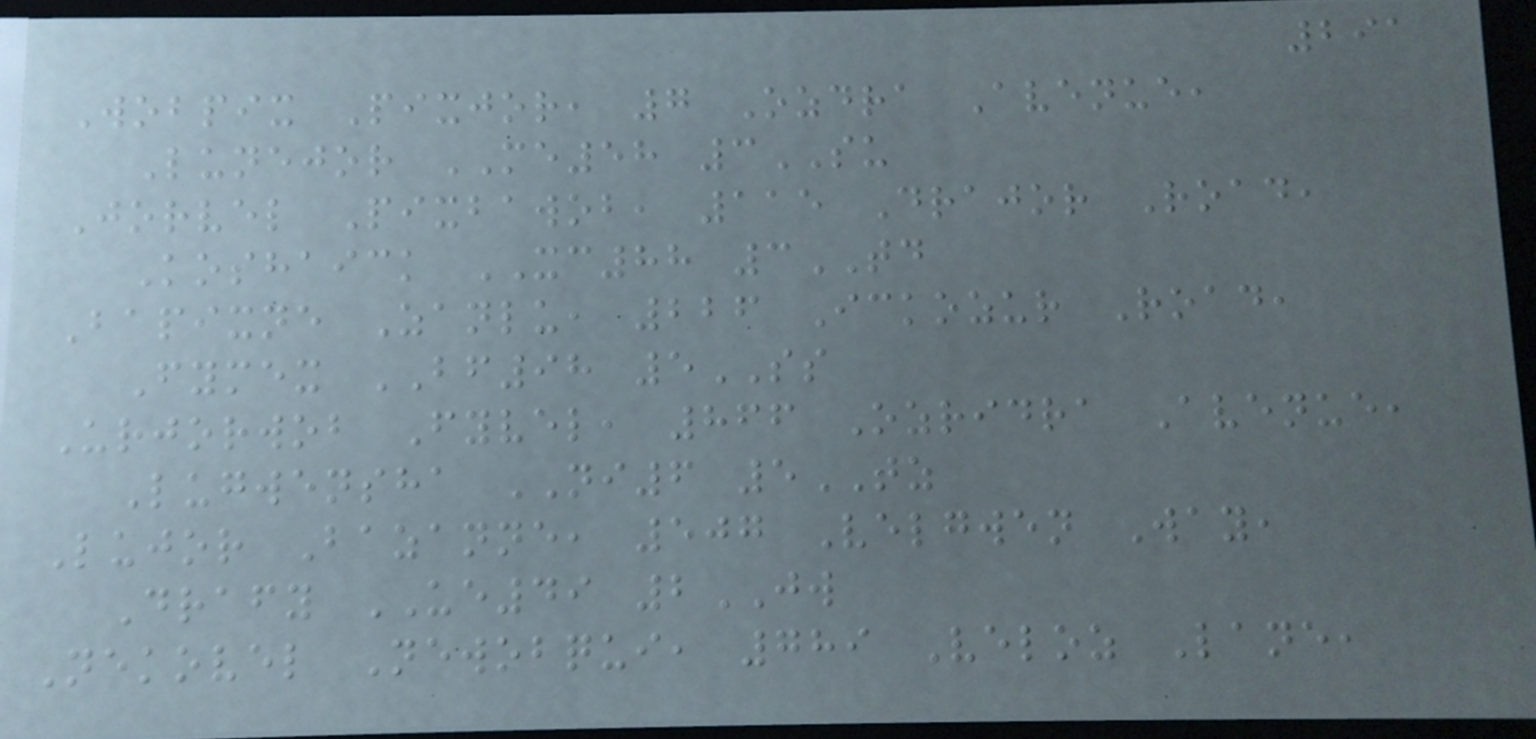291
Wobpix Pixjor, 7 Ozdra Avenue,
Lunejor ME58 3SU
Jorvel Pixbawob, 115 Drajor Road,
Koshaick XC88 3TD
Bapixne Zanlu, 226 Ickozur Road,
Fymex BF98 5SS
Urjorwob Fyvel, 866 Ozridra Avenue,
Lugwensha NI6 5TZ
Lujor Bazanne, 507 Velgwen Way,
Drafy UE49 2JW
Nekovel Newobqui, 789 Veloz Lane,
